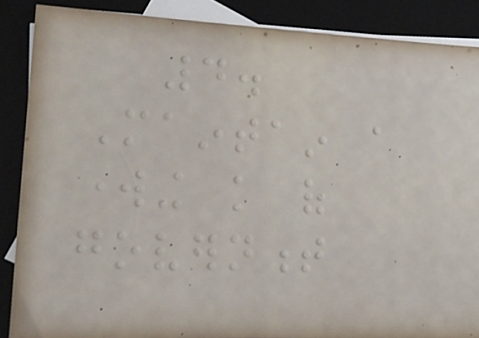4.
Maintain a
working knowledge of
government
